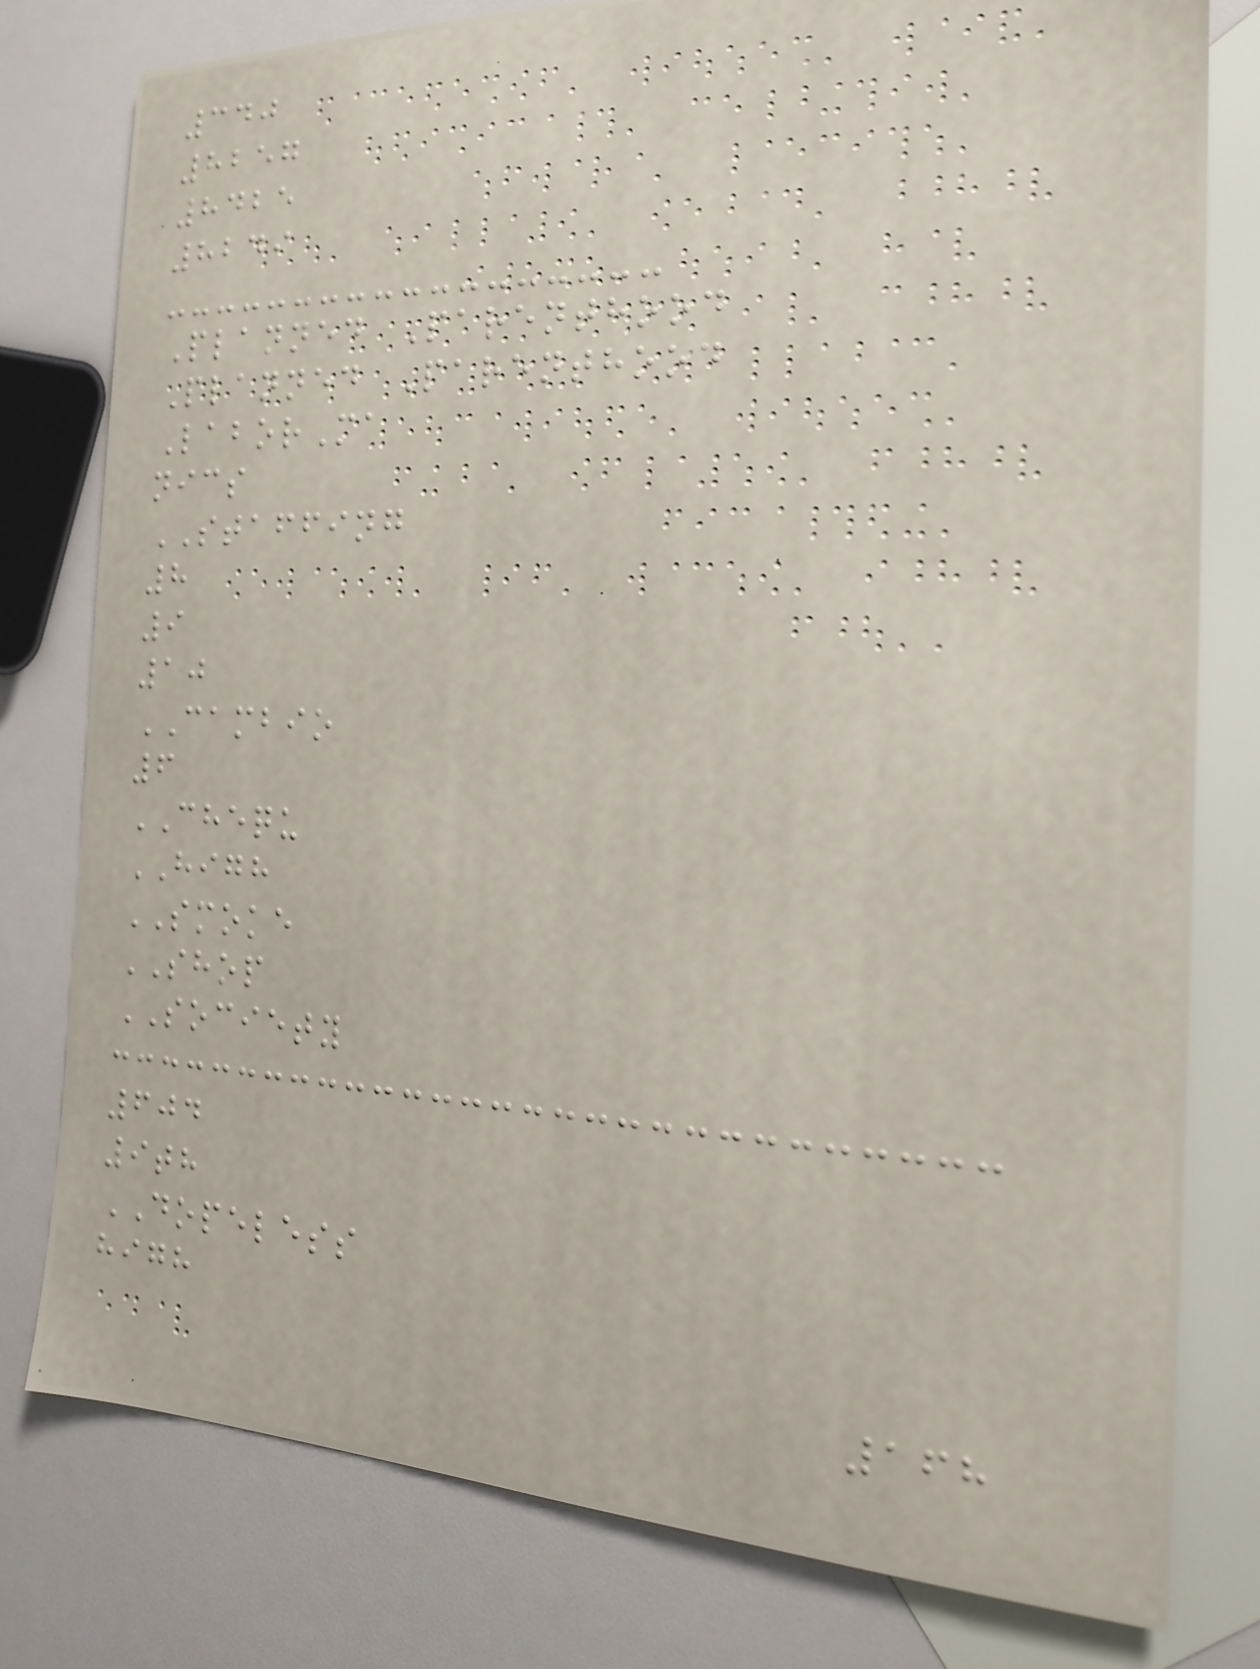340
8257
8425
8249
Planned Parenthood
Planned Parenthood
LaborMa
nics
STAFFING
8
9
10
CAMBIO
6
CHEQU
HIGH
SMOKE
SHOP
SOCIETY
604
9th
DOPELESS
high
168
